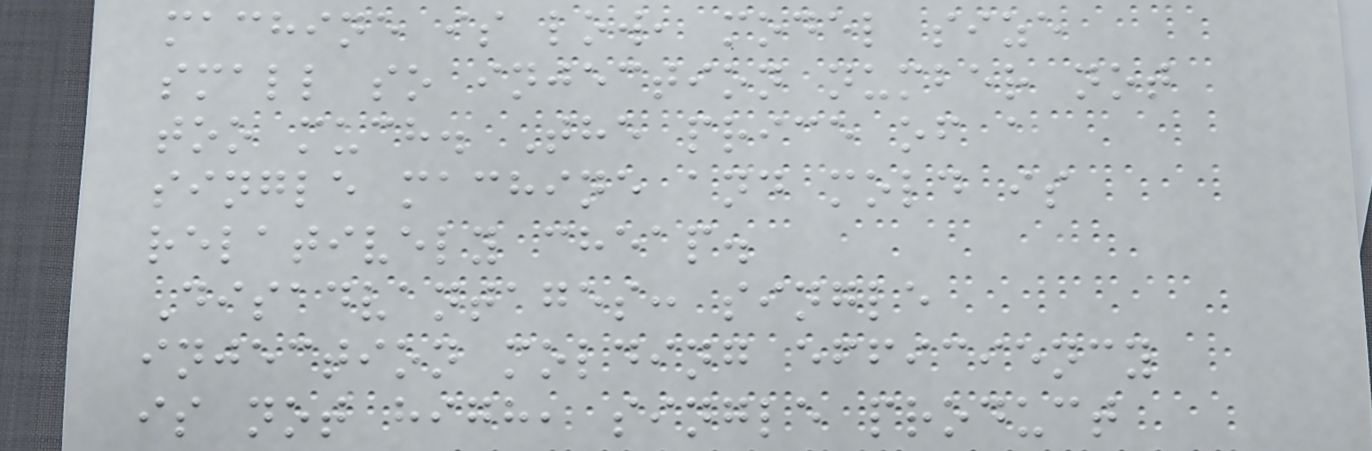machine is low, model size
small so injection number not
too much. The price of a
single machine and mold is
relatively cheap.
Disadvantages: single
injection molding efficiency
is not high, single product
